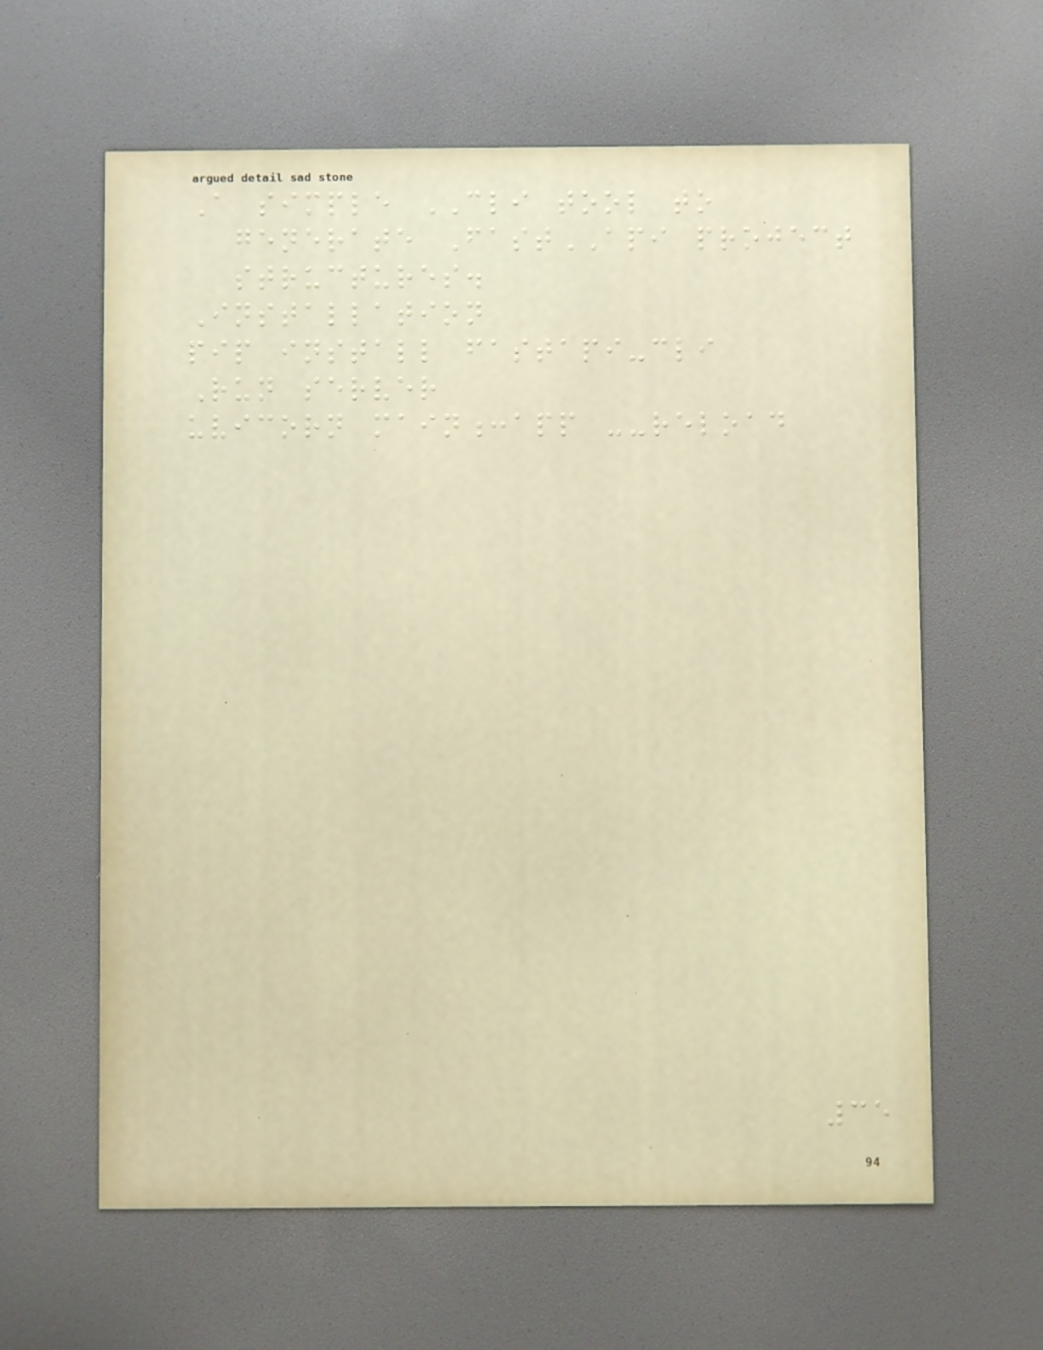A simple CLI tool to
generate FastAPI project
structures.
Installation
pip install fastapi-cli
Run server
uvicorn main:app --reload
35
